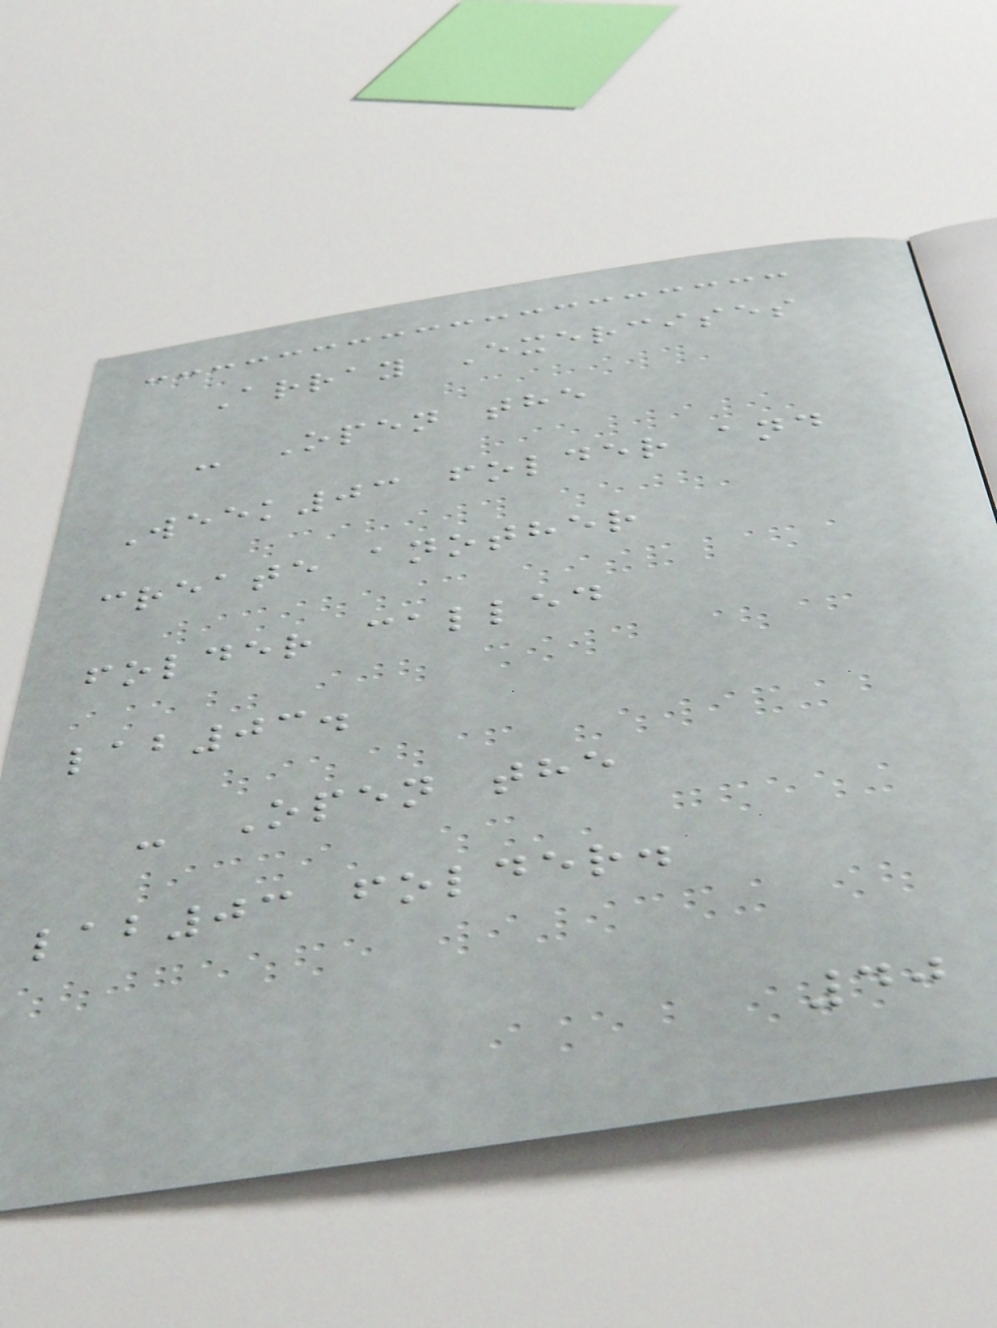Array Exercises
- Open the
Week03 folder and
create another
folder called
lab03.
- Open the
lab03 folder.
40
